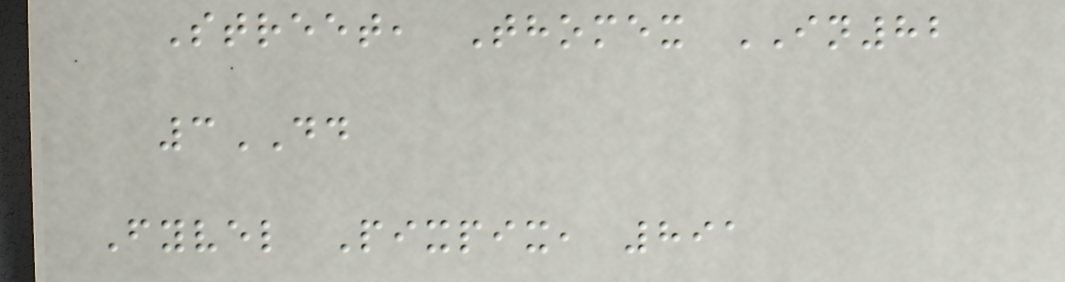Street, Thomex IN82
3DD
Fyvel Pixpix, 891
